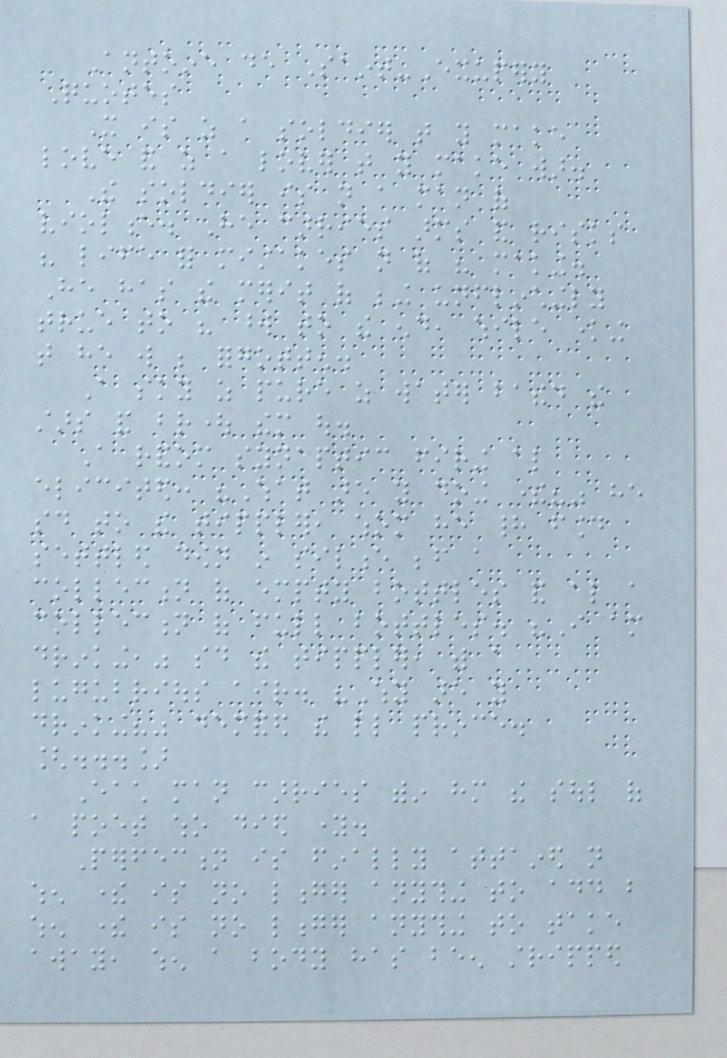Antoine de Saint-Exupery
Quotes
It is as a soldier that you make
love and as a lover that you make war.
The soldier is not a man of
violence. He carries arms and risks
his life for mistakes not of his making.
He has the merit of being unflinchingly
true to his word to the end, while knowing
that he will be forgotten.
A sky as pure as water bathed the
stars and brought them out.
A random synaptic firing also
elicited: "What are you doing there?" he
said to the tippler, whom he had found
settled down in silence before a
collection of empty bottles and also a
collection of full bottles. "I am
drinking," said the tippler, with a
lugubrious air. "Why are you
drinking?" demanded the little prince.
[...]
Each man carries within him the soul of
a poet who died young.
Perfection is finally attained not
when there is no longer anything to add but
when there is no longer anything to take
away, when a body has been stripped
